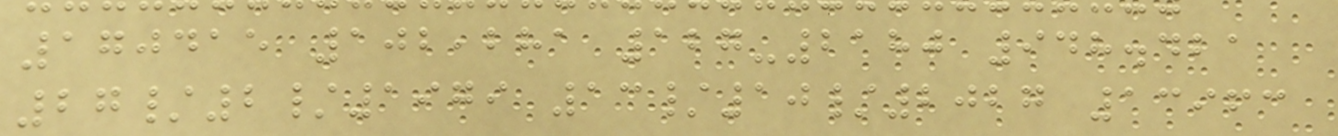170415 102,281 127-2180 948.421
27/2/1979 13/10/2027 13963
